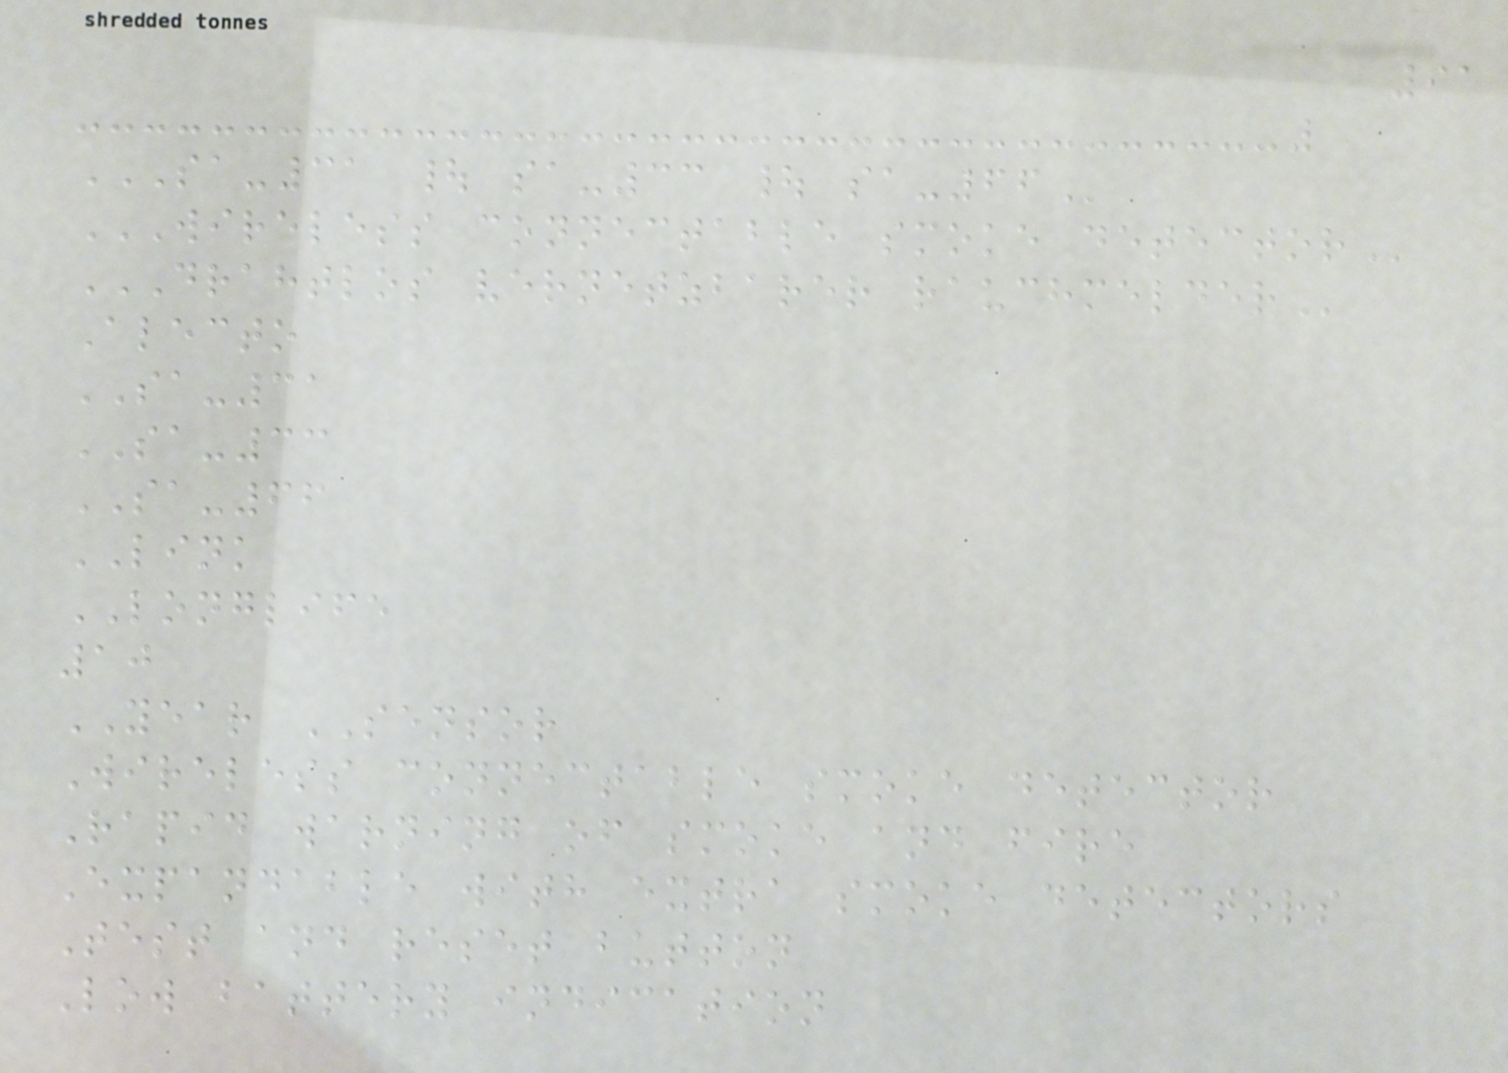91
SA-31 | SA-33 | SA-66
WIRELESS CONNECTABLE SMOKE DETECTOR
DRAHTLOS VERNETZBARER RAUCHMELDER
Alecto
SA-31
SA-33
SA-66
LINK
LONGLIFE
10
YEAR SENSOR
Wireless connectable smoke detector
Rapid warning of smoke and fire
Expandable with extra smoke detectors
Test and reset button
Low battery indication
